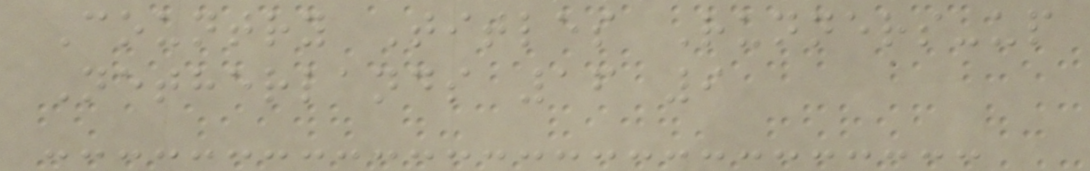Country Titles Runners-up
Netherlands 16 9
